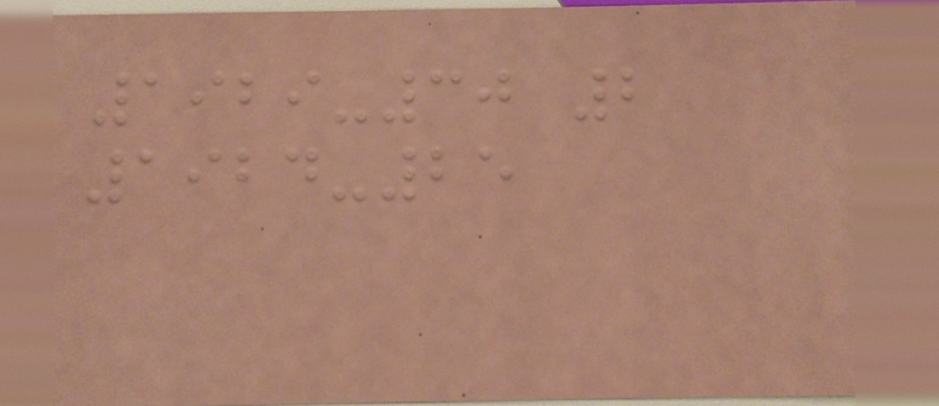1929-30 2
1924-25
